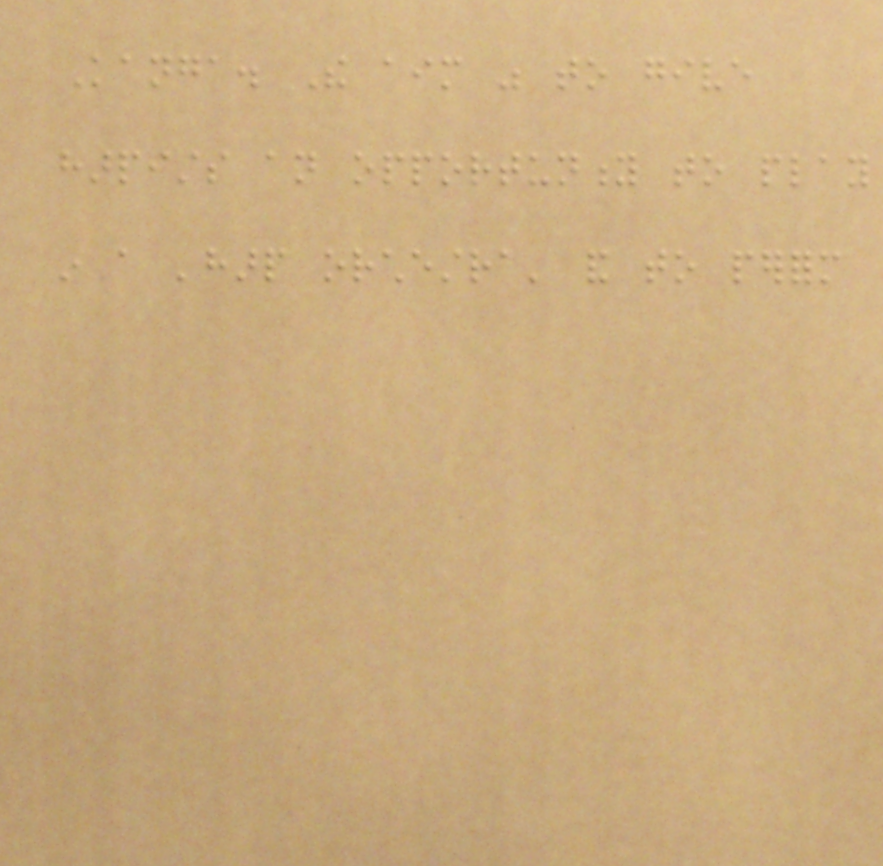Kanga. The aim was to give
harpists an opportunity to play
in a 'harp orchestra' and to perform
